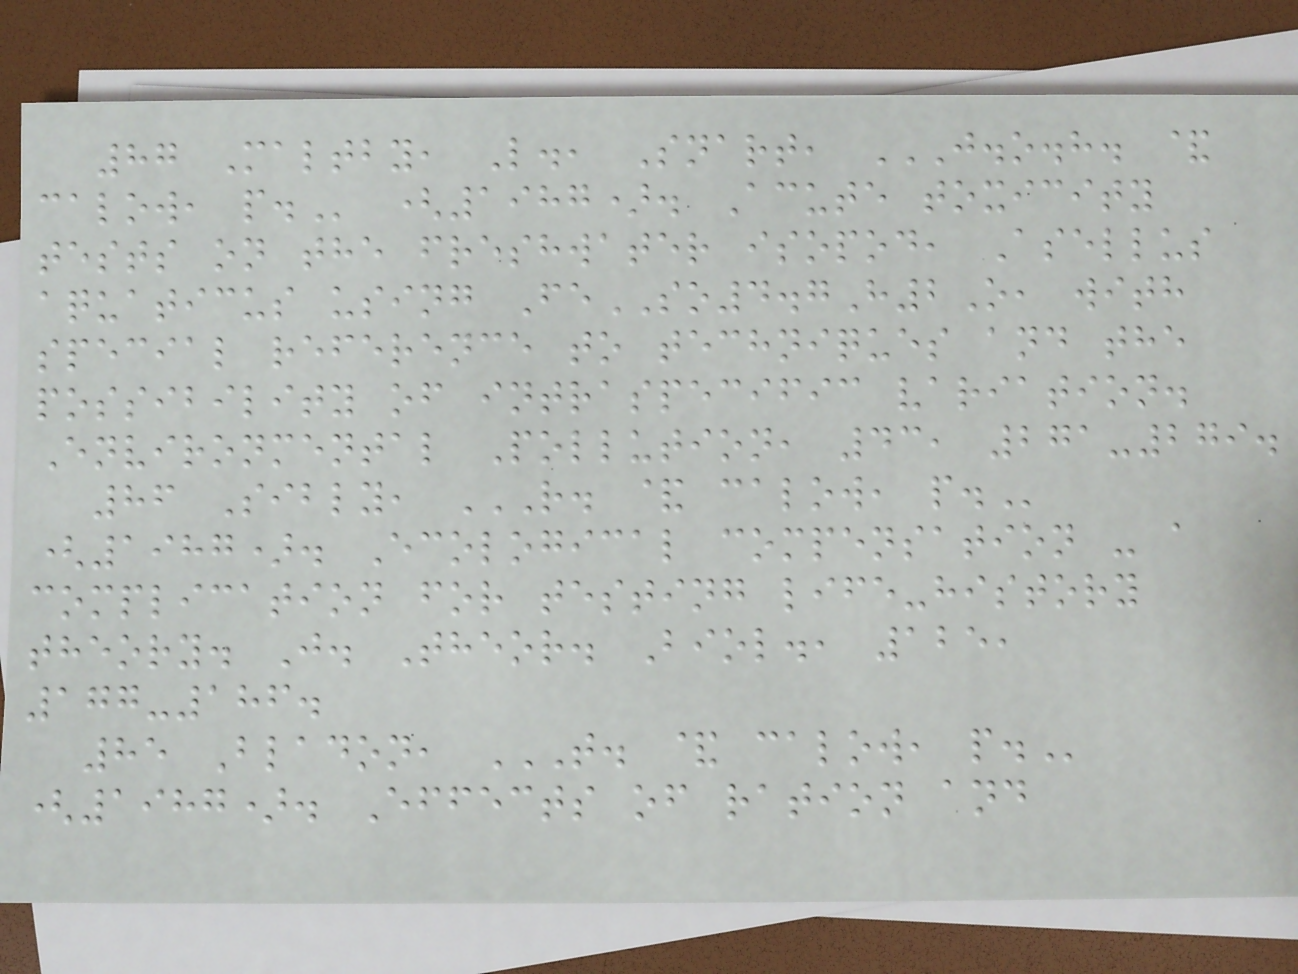87 Maltby, L., Snart, J.O.H. &
CALOW, P. (1987). Acute toxicity
tests on the freshwater isopod, Asellus
aquaticus using FeSO4.7H2O, with
special reference to techniques and the
possibility of intraspecific variation.
Environmental Pollution, 43, 271-279.
86 Sibly, R. & CALOW, P.
(1987). Ecological compensation - a
complication for testing life-history
theory. J. Theor. Biol., 125,
177-186.
85 Bladon, T. & CALOW, P.
(1987). Effects of ration and
